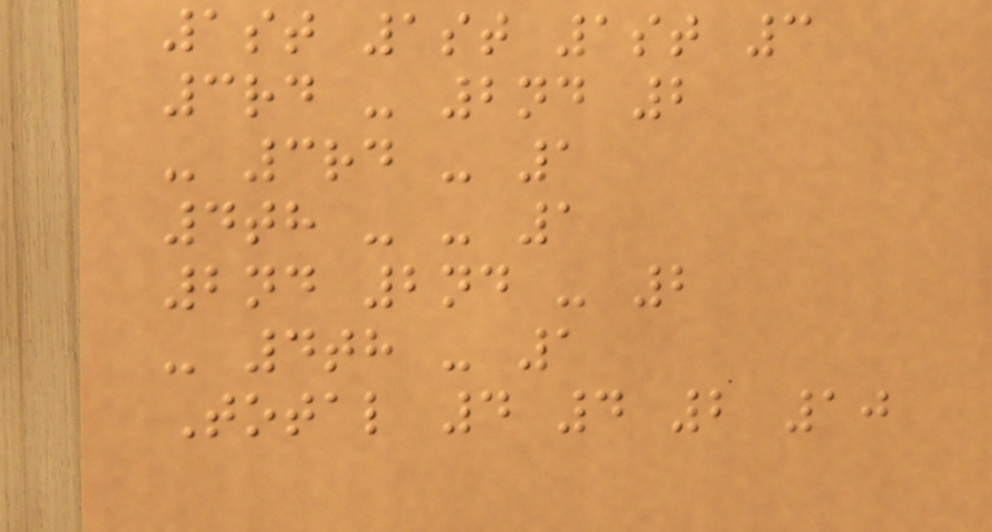1st 1st 1st 3
3rd - 2nd 2
- 3rd - 1
4th - - 1
2nd 2nd - 2
- 4th - 1
Total 4 4 2 10
